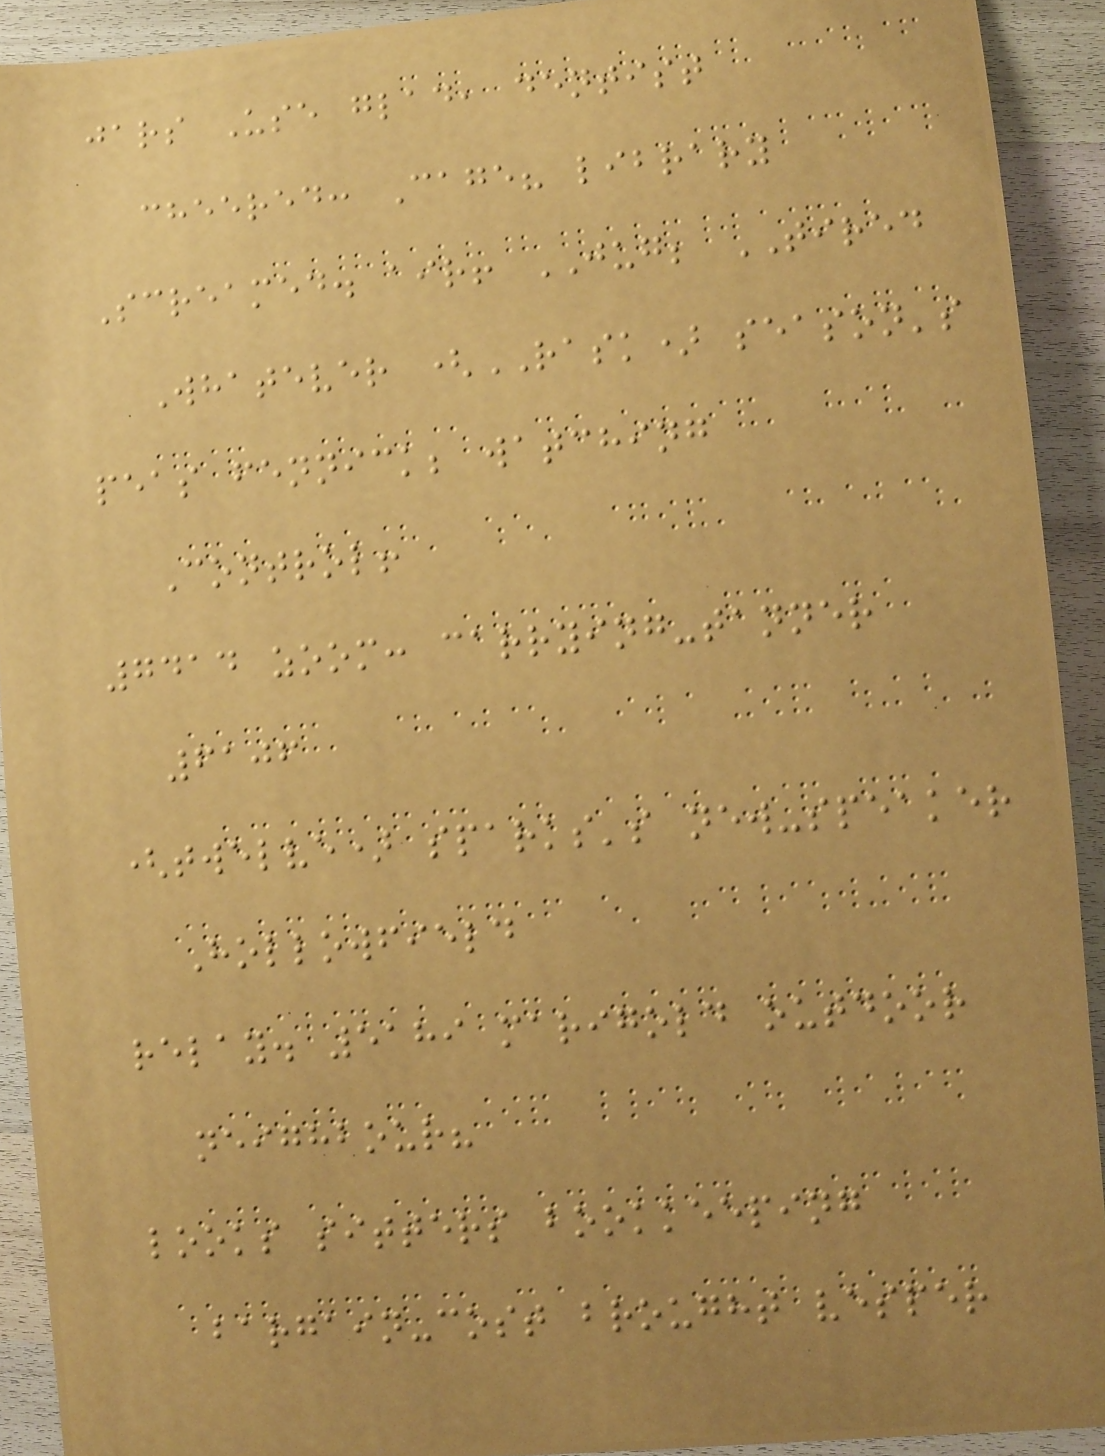jars Use glad, dentist
cheered: Cage? library
Screamed. air! JUG; TIRED
Whatever (RASK) season's
peas fennick; watching
Control!
7414 zoom: carrying-tanner
6106
(twelve) sparks's new-speaker
Hollowfield
relay. 5189 marigold outdoor
neighbour?
looks sitters bookkeeping
bargain-cost brought vesper
